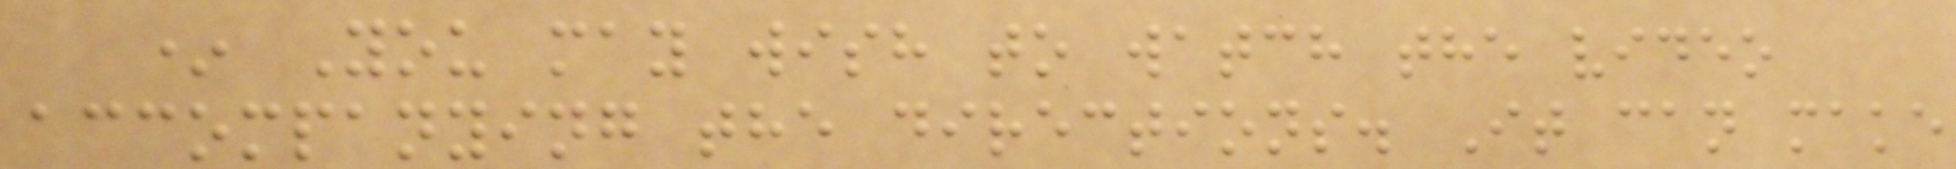* You may wish to watch the video
accompanying the directions. It can make
